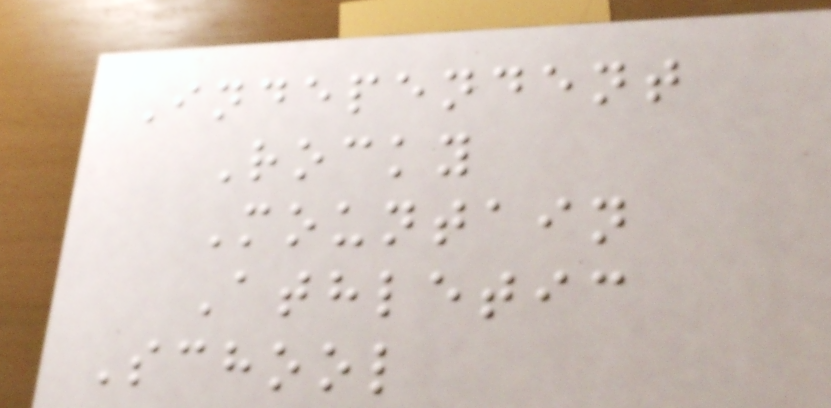Independent
Rocky
Mountain
Athletic
School
